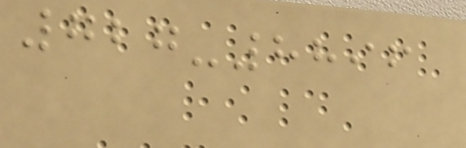727-8896
